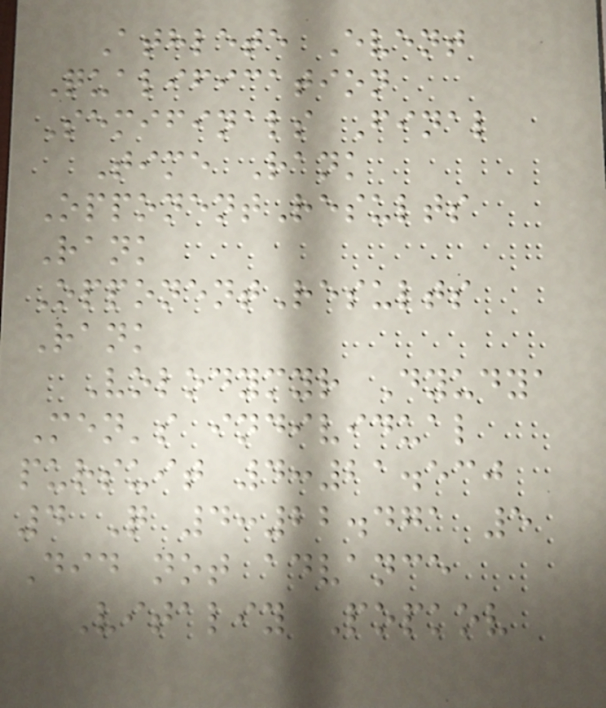Athlete Event
Qualification
Semifinals Final
Time Rank
OpponentResults
Rank
OpponentResults
Rank
Volodymyr Dyudya
Men's individual
pursuit 4:21.530
4 Q 4:22.471 5
Did not advance
Vitaliy Popkov
